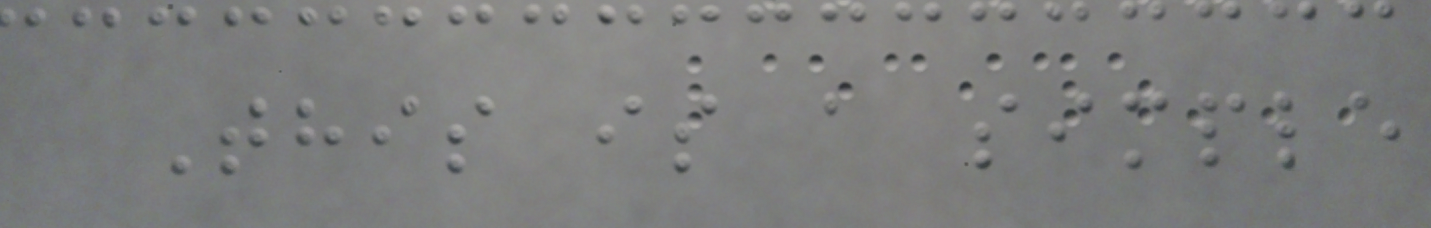This is a simple
